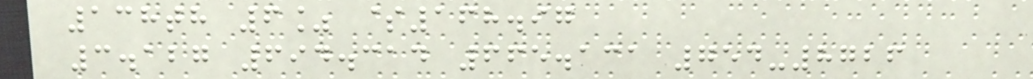138th 6% $168.97
3.127 694.314 665.131 754-8726
